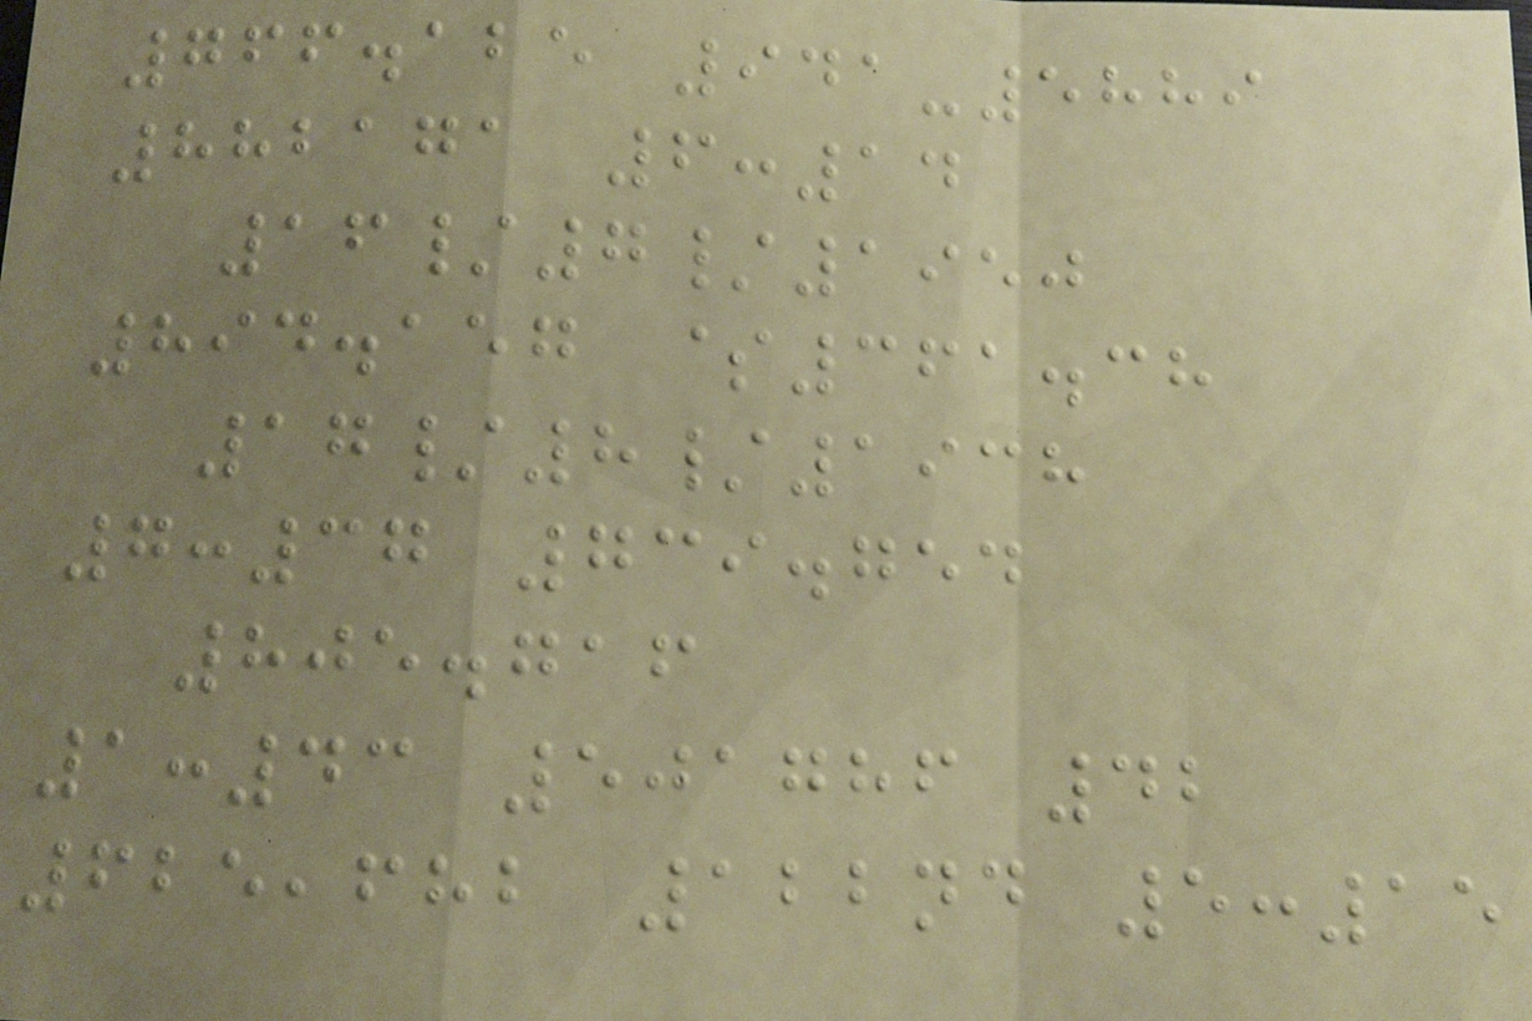766.125 941-5889
882171 6:14
16/7/1950
894.157 $361.38
17/8/1938
7:37 739.754
805.716
1:43 501786 42
625,682 122nd 5:15
